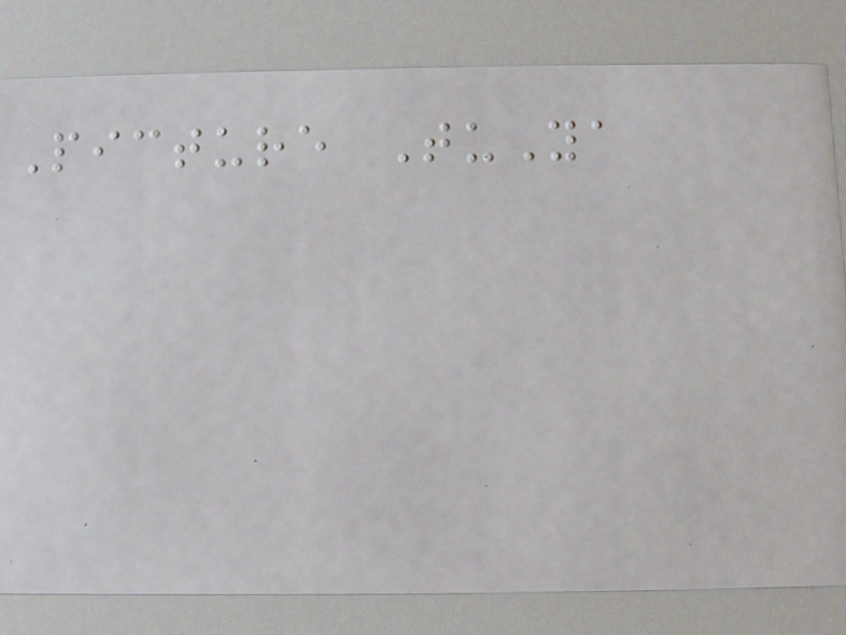Picture TuYa
